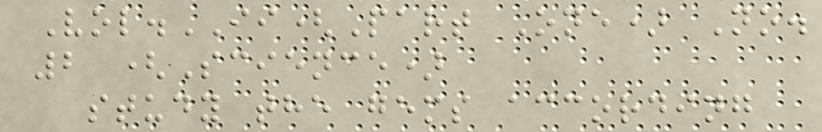Vol.II(Part One) No.
2 (Science)
study the gems according
